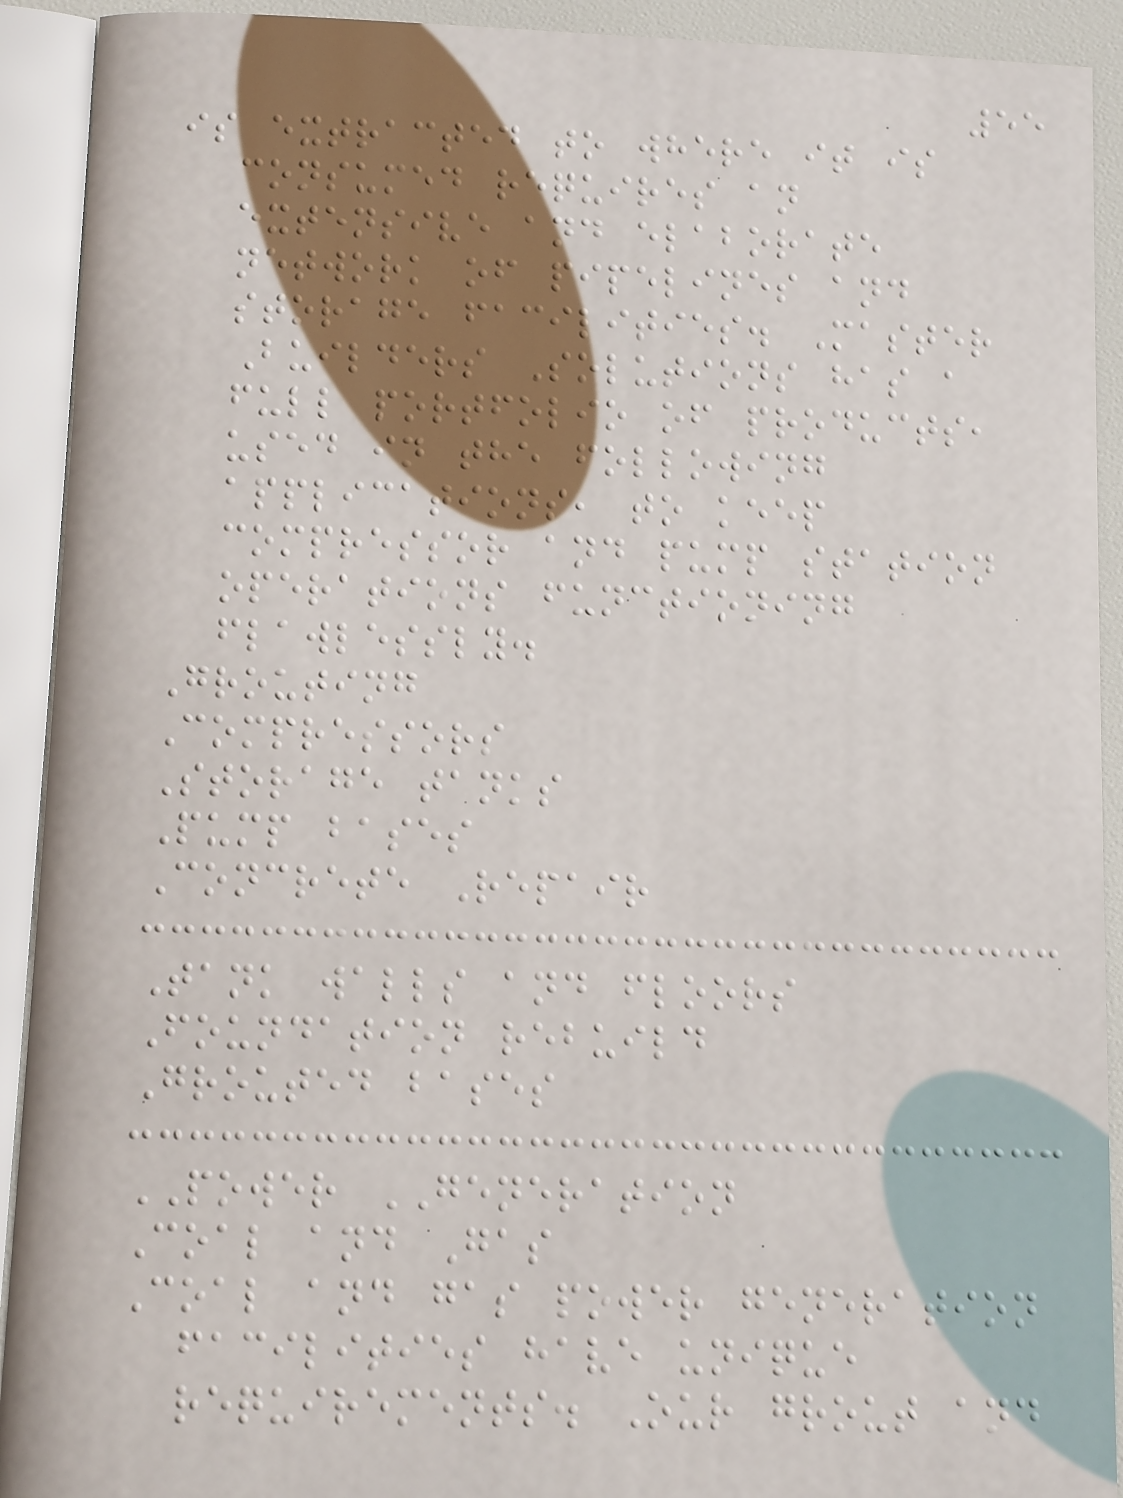55
is extracted to where it is
consumed requires an
extensive and elaborate
network of pipelines and
storage facilities. Master
Builders Solutions has a
full portfolio of products,
used in the following
applications, to keep
compressor and pump station
operations functioning
flawlessly.
Grouting
Compressors
Storage tanks
Pump bases
Concrete Repair
Tank walls and floors
Foundation rebuild
Grouted bases
POWER GENERATION
Coal and Gas
Coal and gas power generation
facilities have unique
requirements. Our grout and
